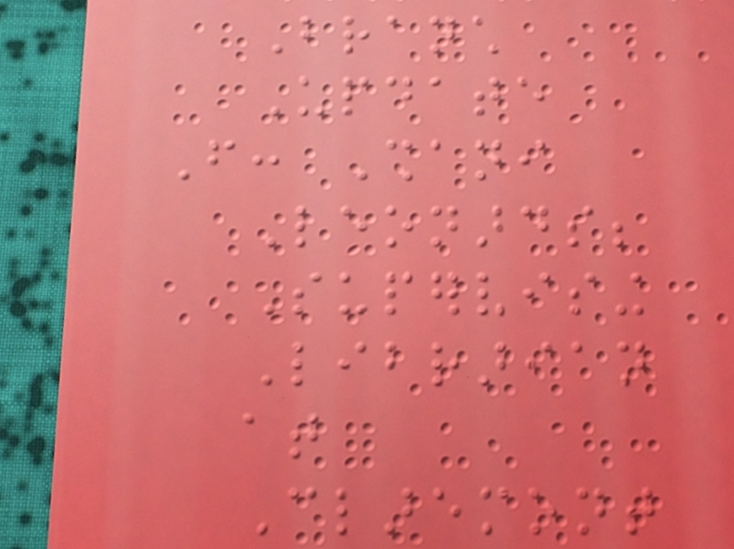Branch
Update
From: Shani
Leonards;
Supervising
Librarian
at
Claremont
